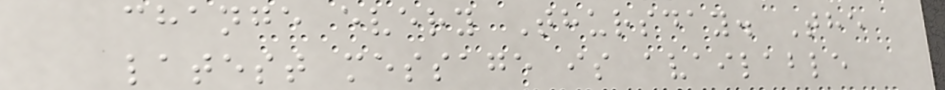change every Thursday. The
latest message is available
